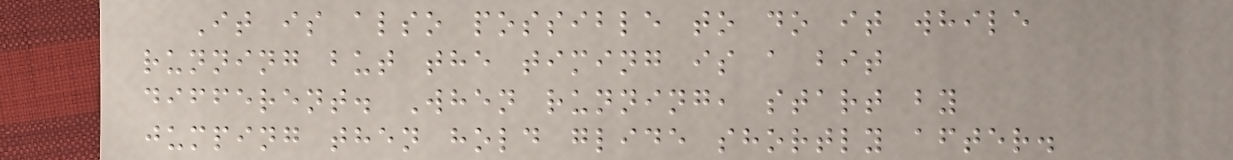It is also possible to do it while
running but the timing is a bit
different. When running, start by
jumping then hold glide shortly after.
